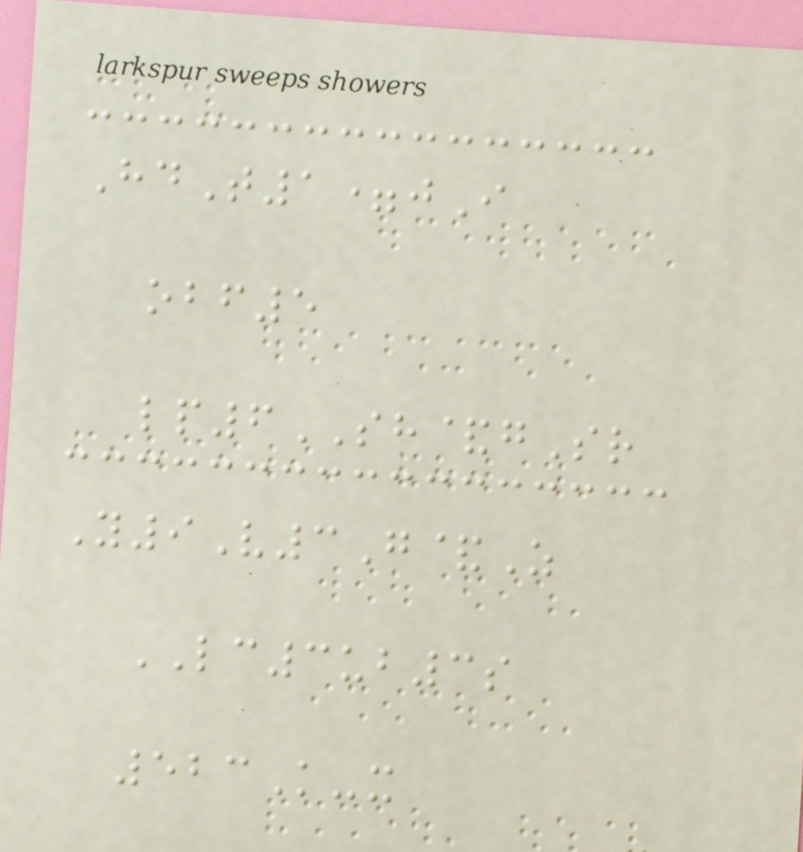HdT1=jI
obf5
lp6SH&gSr
Y9V3G&Z
LC3ub3s
523K-x
